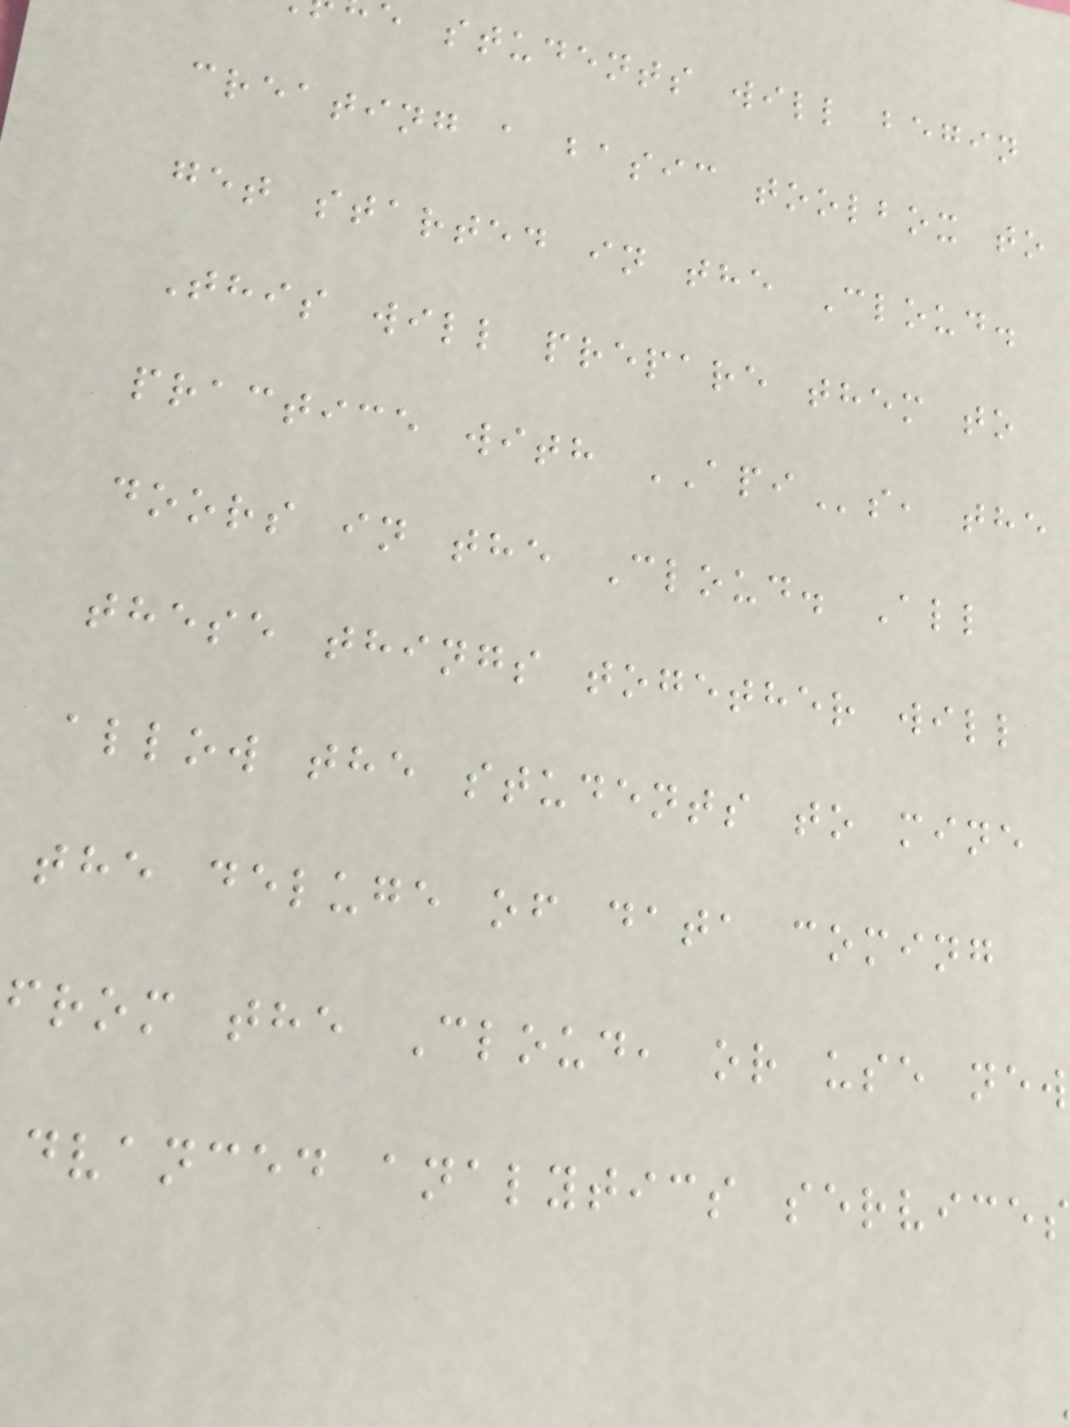e students will begin
creating a basic toolbox to
get started in the Cloud.
This will prepare them to
practice with APIs, the
doors in the Cloud. All
these things together will
allow the students to mine
the deluge of data coming
from the Cloud, or use new
dvanced analytics services
